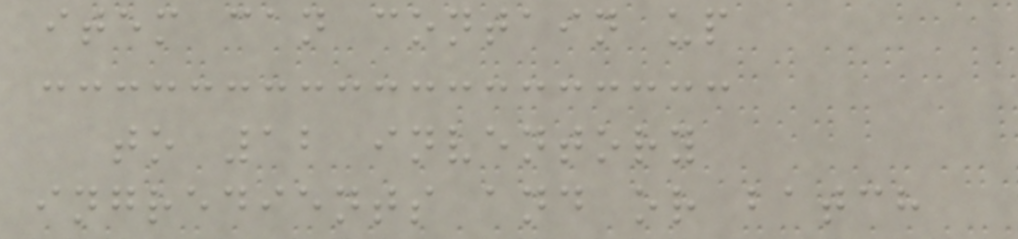item can contain up
to 12 inventory
ingredients and or batch
